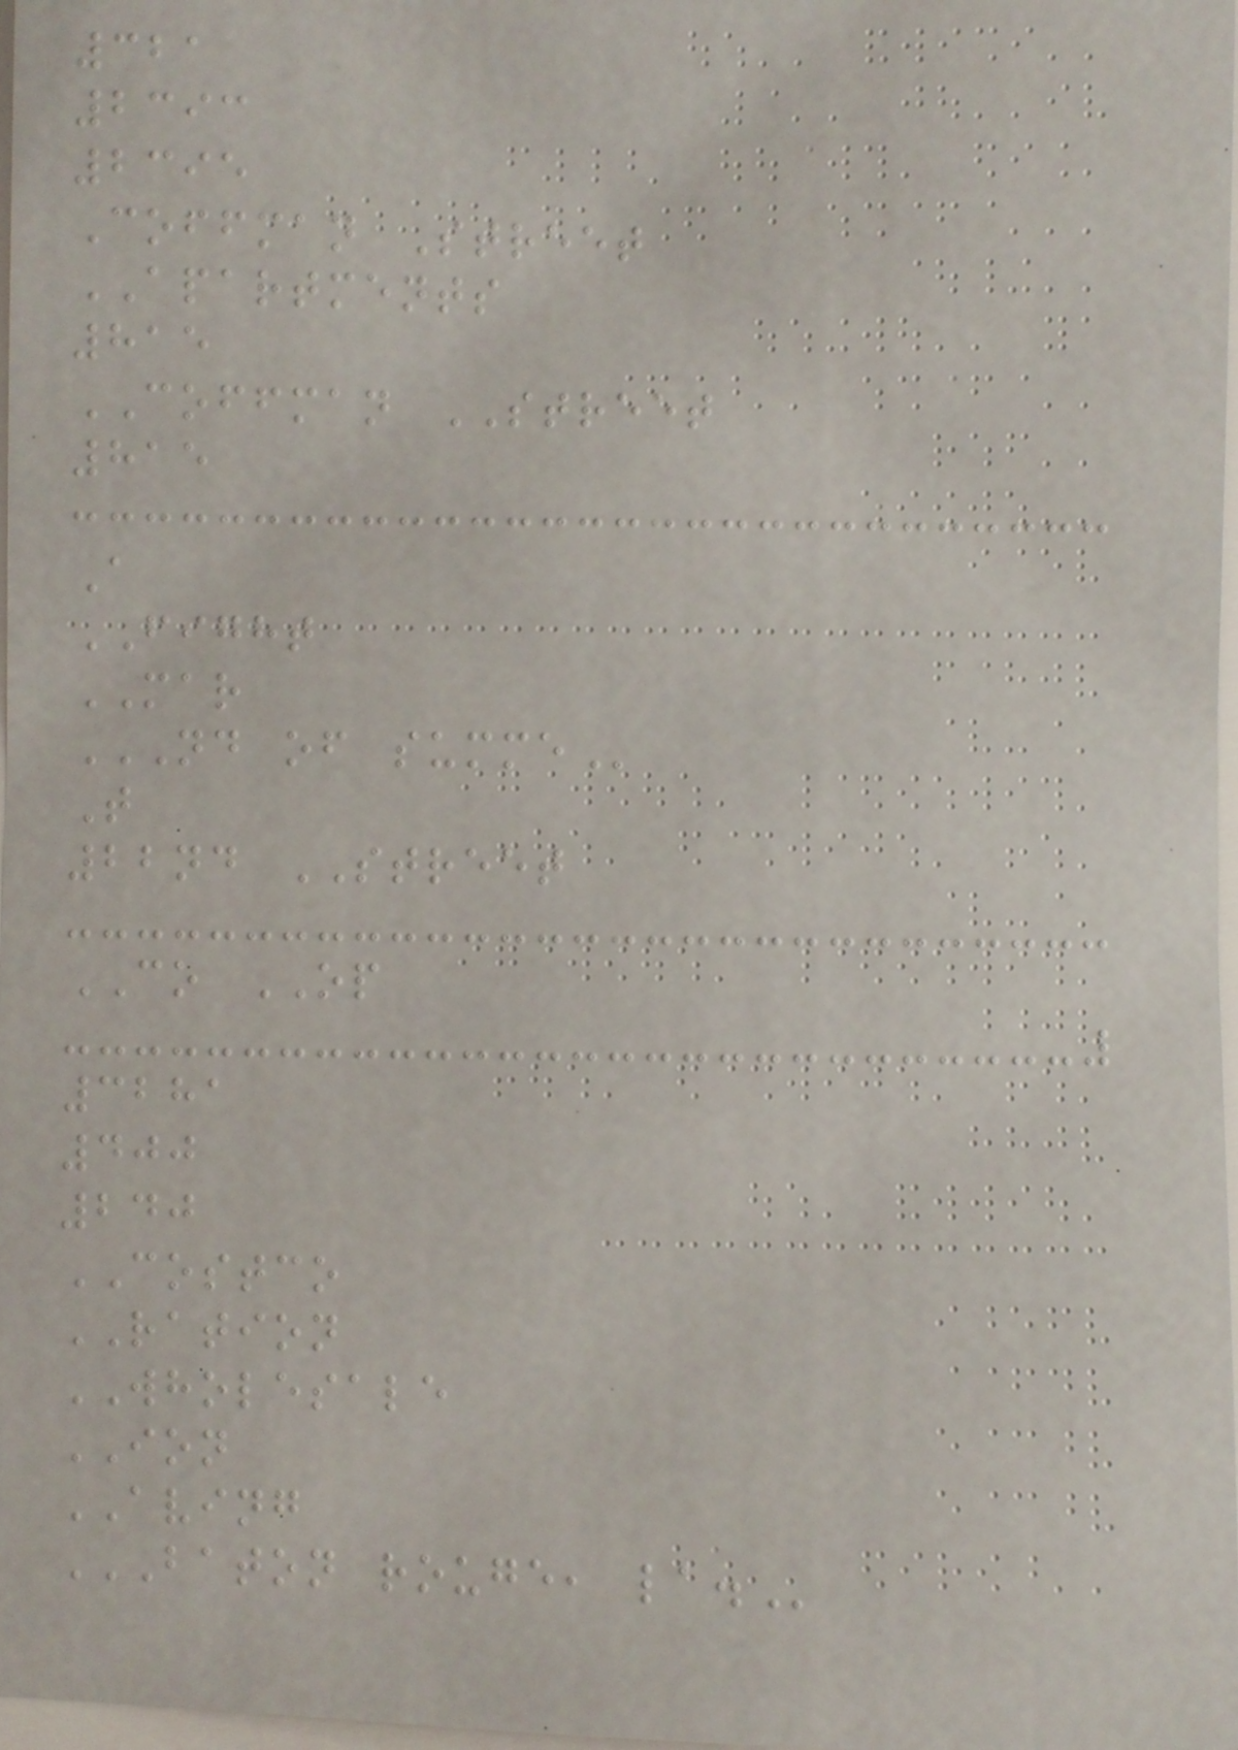321
2393
2395
Coffman Street
APARTMENTS
815
COFFMAN STREET
815
A
FIGHT
MAR
ND OF SUMME
T
22nd STREET
CO OP
3281
400
240
COSTCO
RATION
WHOLESALE
ION
AVING
BATON ROUGE, LA.
